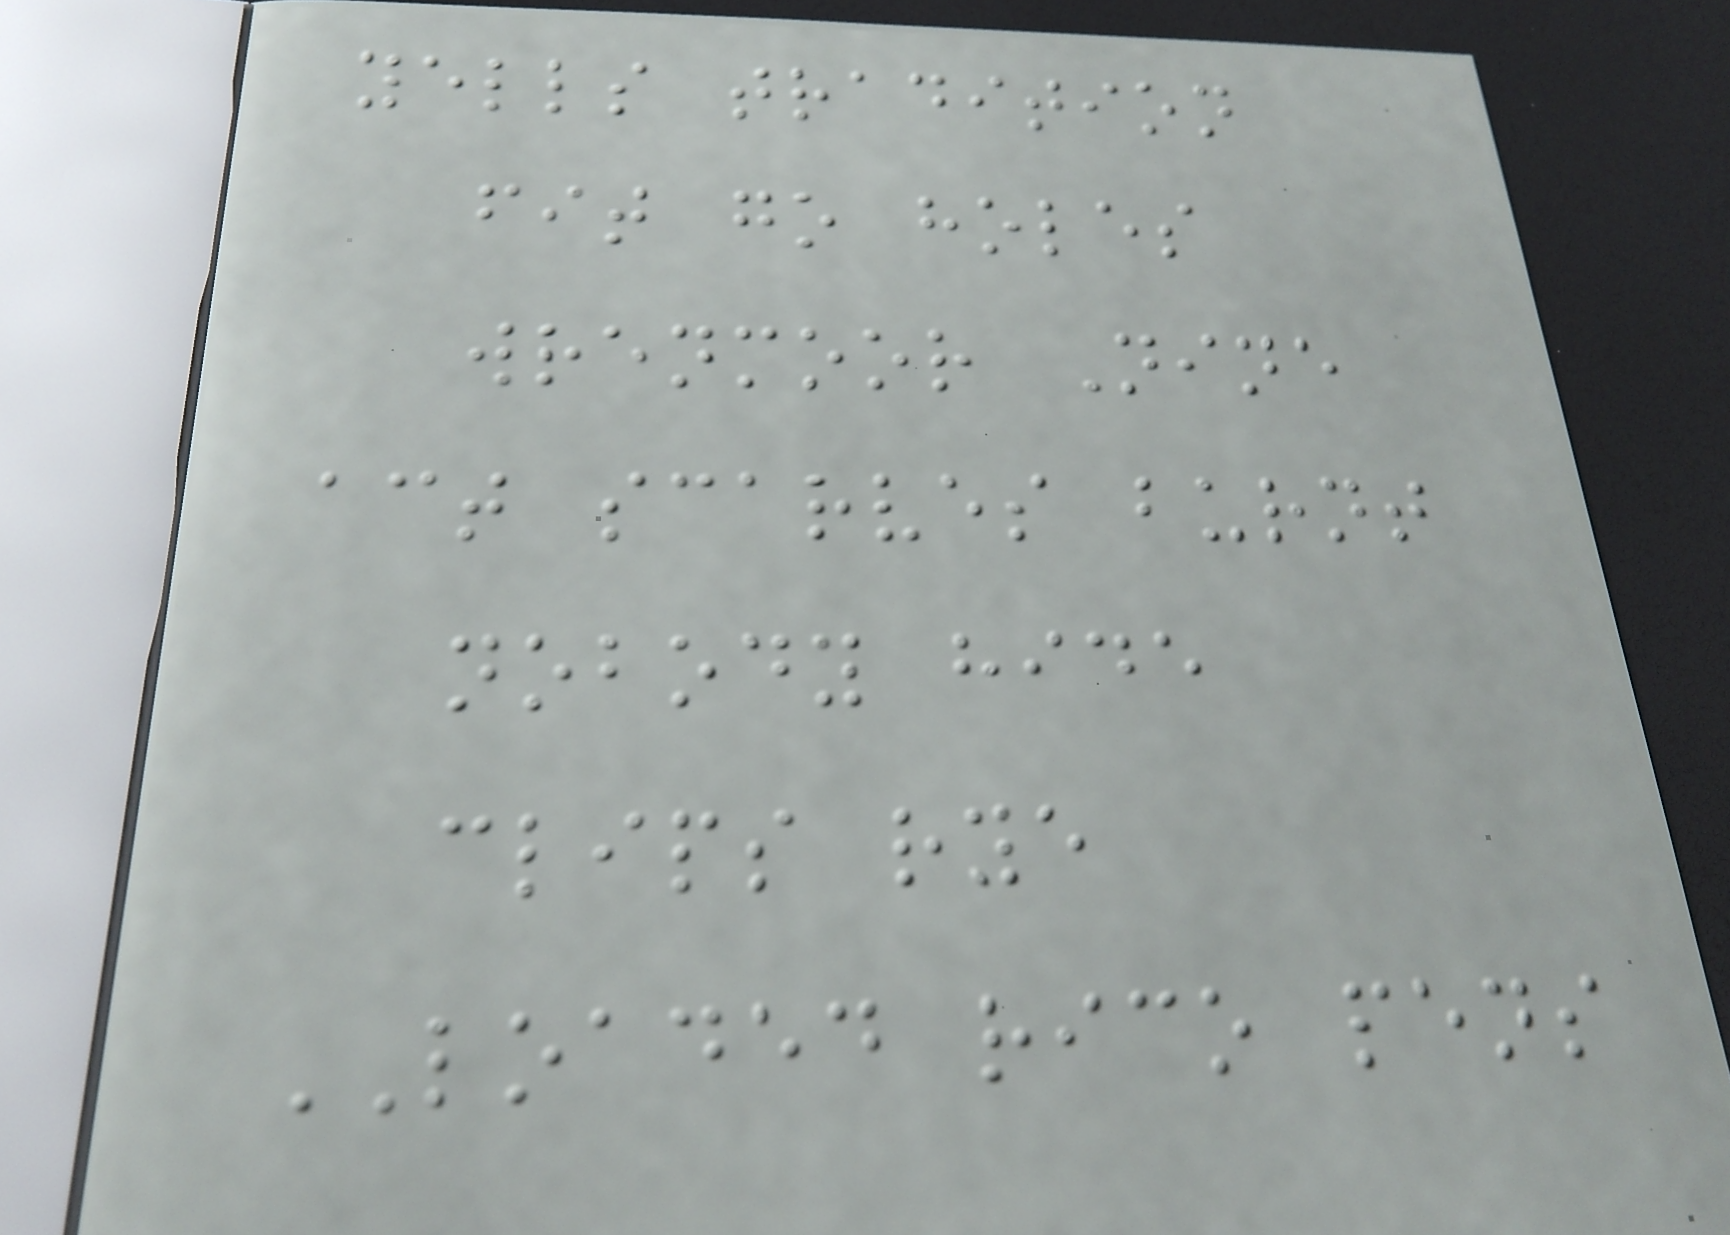yells tradition
fit go holes
wrenmoor Nine
act scarves burnt
nobody hide
clips rye
LOADED rico pens
